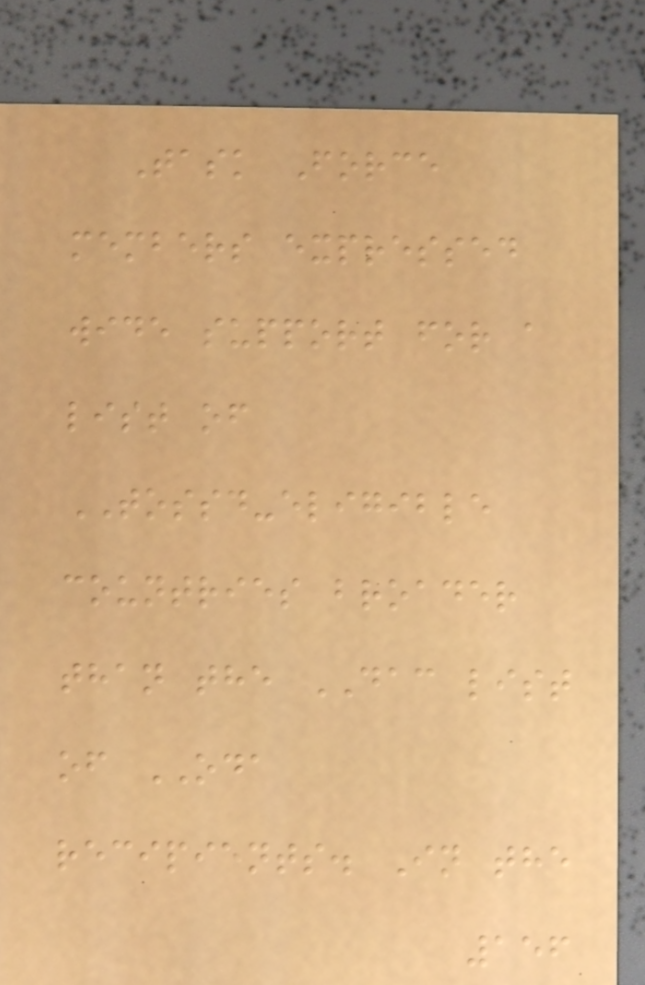Task Force
members expressed
wide support for a
list of
TOSSD-eligible
countries broader
than the DAC list
of ODA
recipients. In the
156
